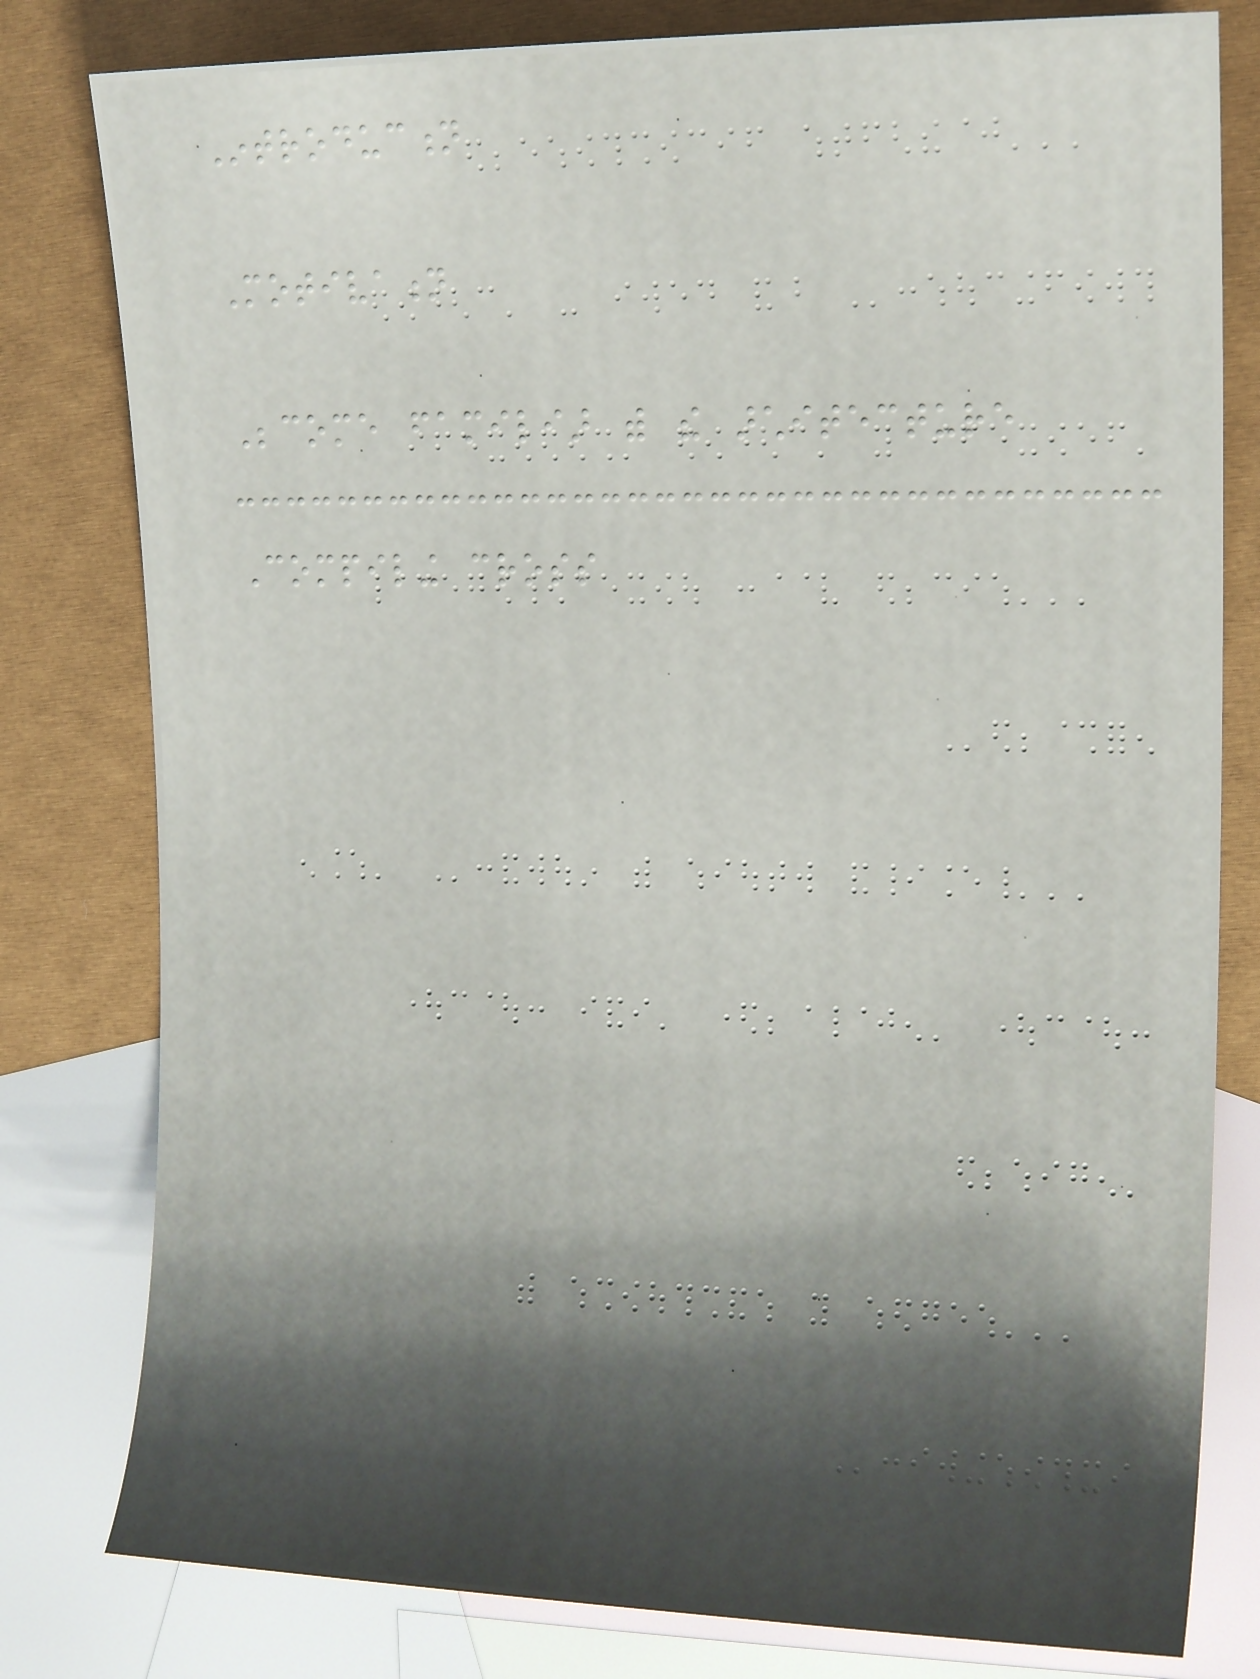Introduction
Motivation
Become familiar with the architecture
Compiling cross
